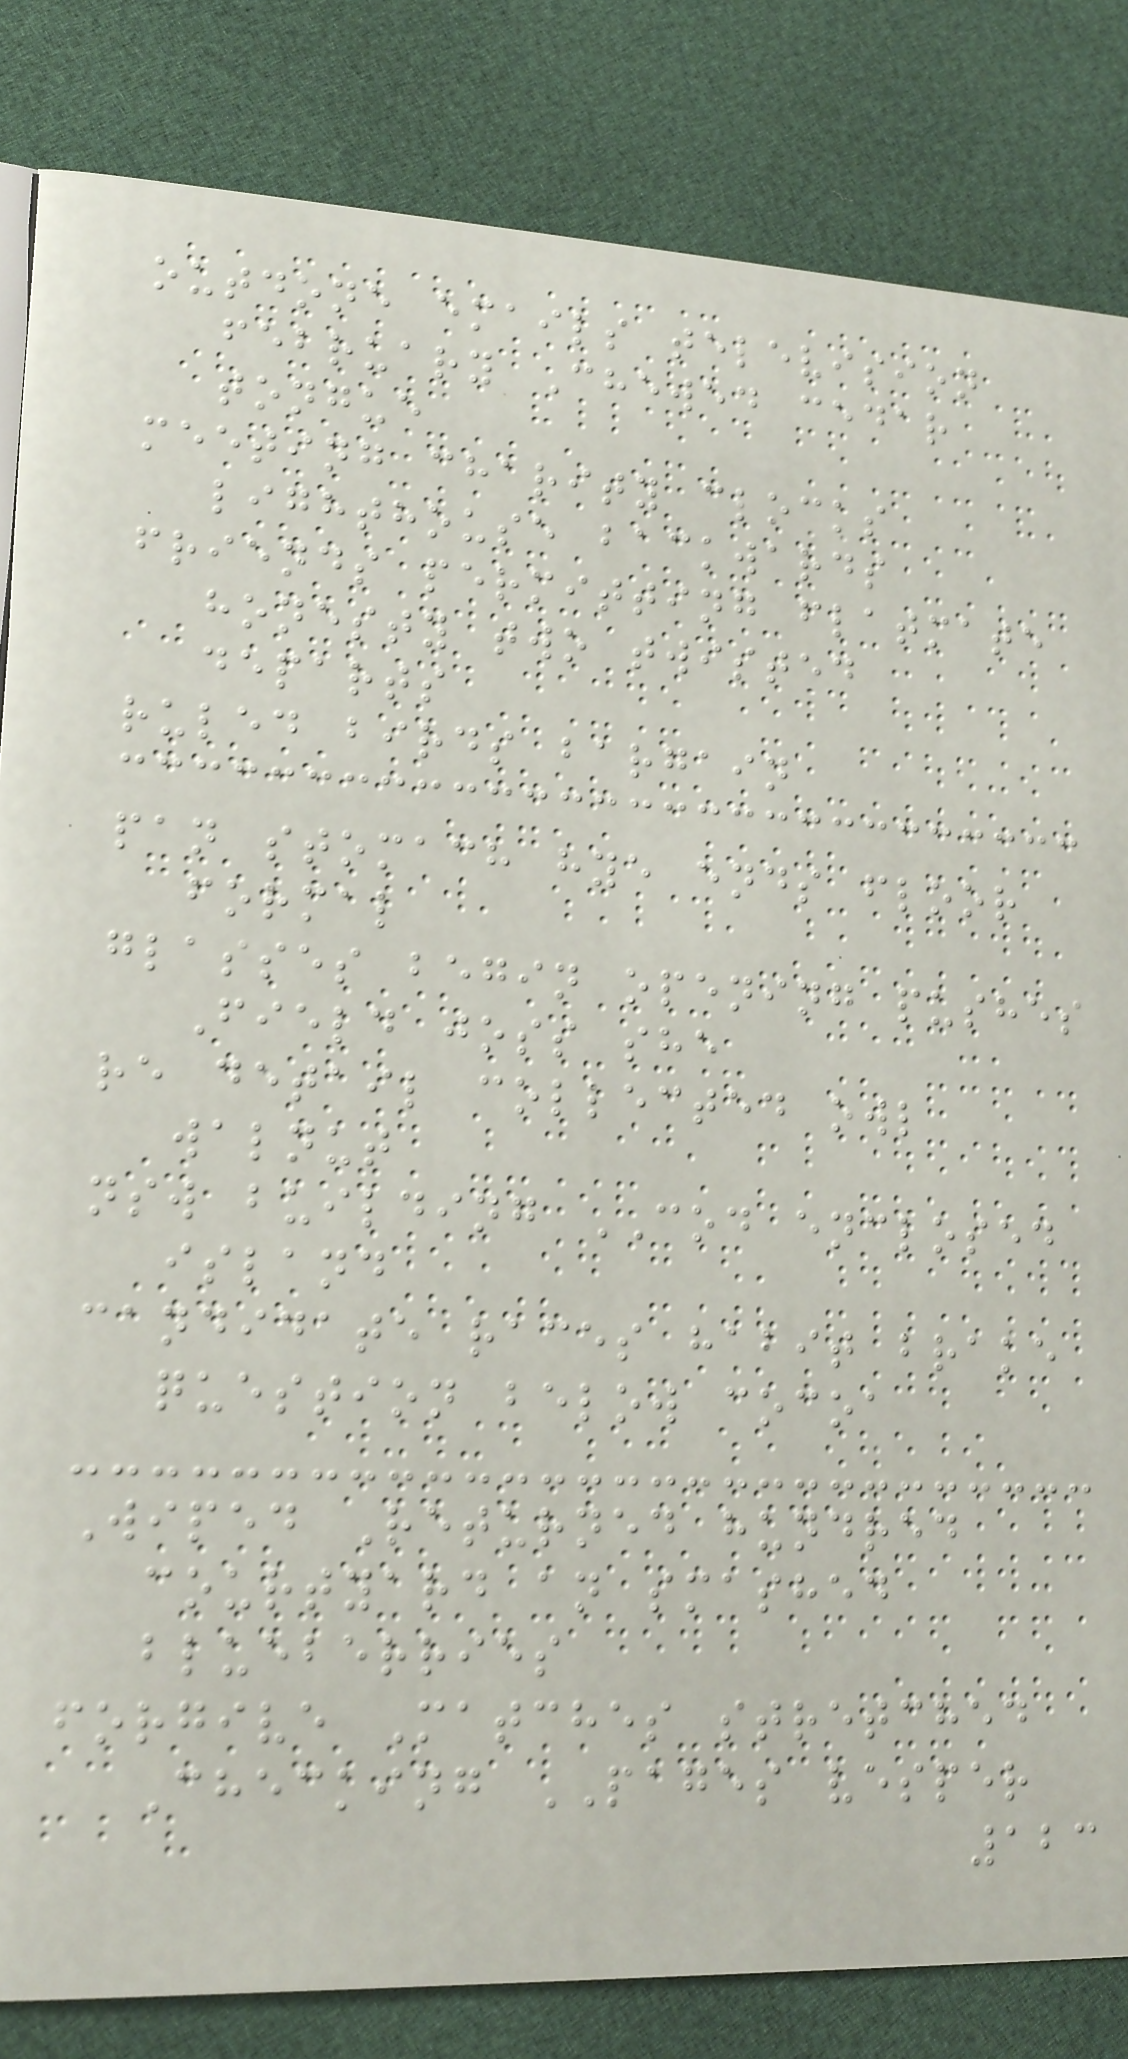outdone emails television
february Chewed cedar
tongue
meeting charity clocks
lighthouse backwards
friends permitting flatmate
honesty two twisted
departs
ruled birds bargain
pan stomach hye ends floor
formal
glasses begin opening pushes
Field joss she
re detail collected owl
walnut
nsw building COD enclosed
island
candidate races habit brake
question below cocoa
Wiped Returned hundred
courtyard an smashed
blueberries
forgive Matches stretched
Checking PAGES vesper
123
